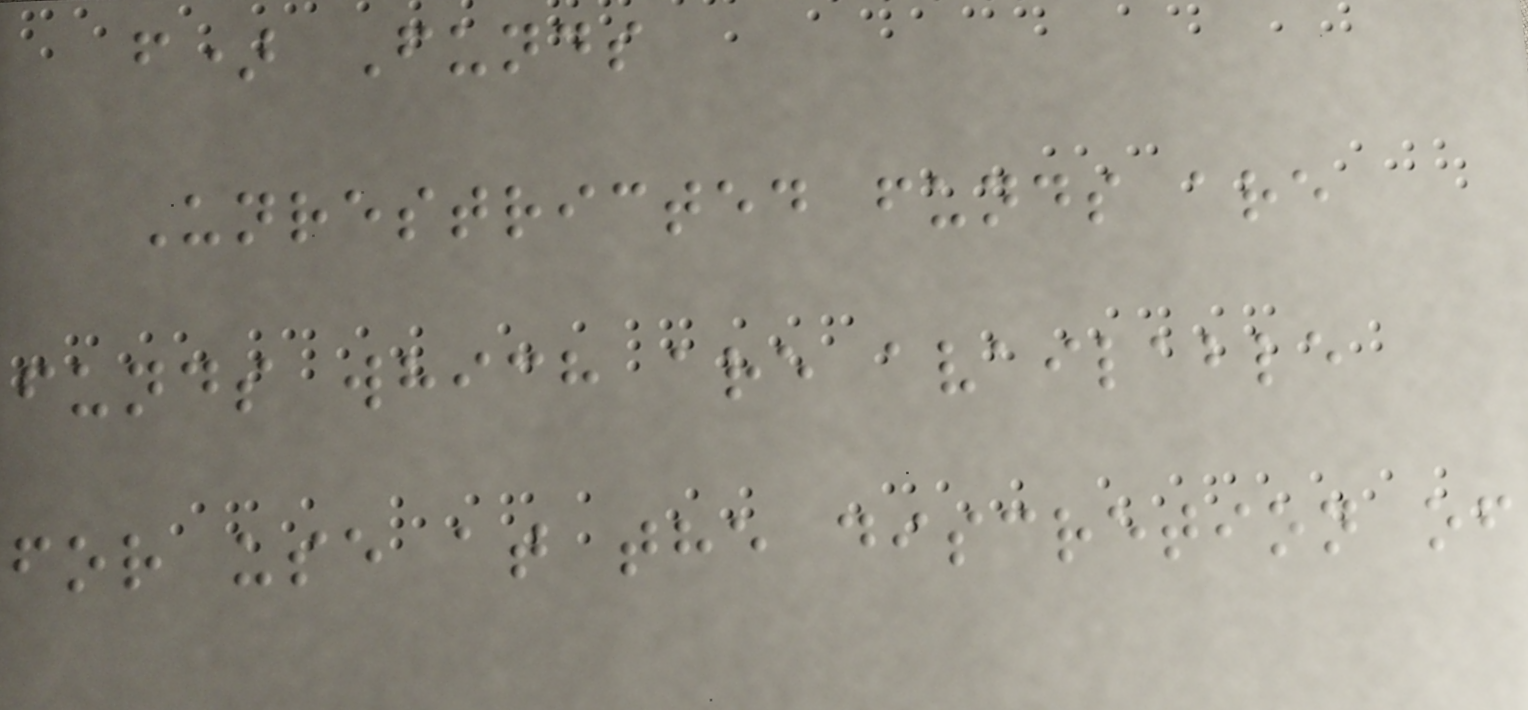f) Funds
Unrestricted funds are
funds which are available
for use at the discretion of
